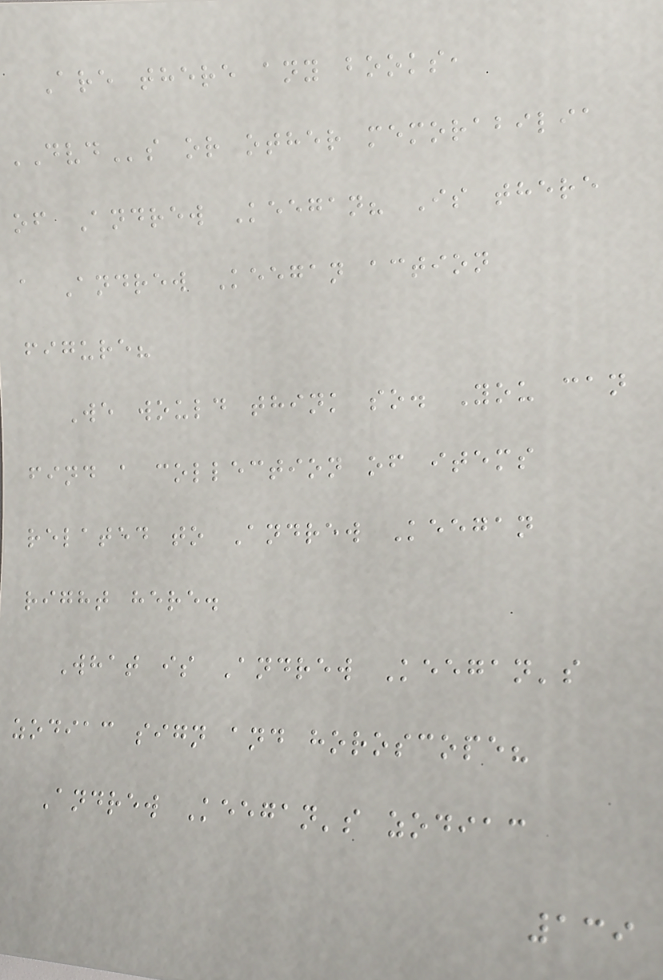Are there any books,
DVDs or other memorabilia
of Andrew Keegan? Is there
a Andrew Keegan action
figure?
We would think so. You can
find a collection of items
related to Andrew Keegan
right here.
What is Andrew Keegan's
zodiac sign and horoscope?
Andrew Keegan's zodiac
139
